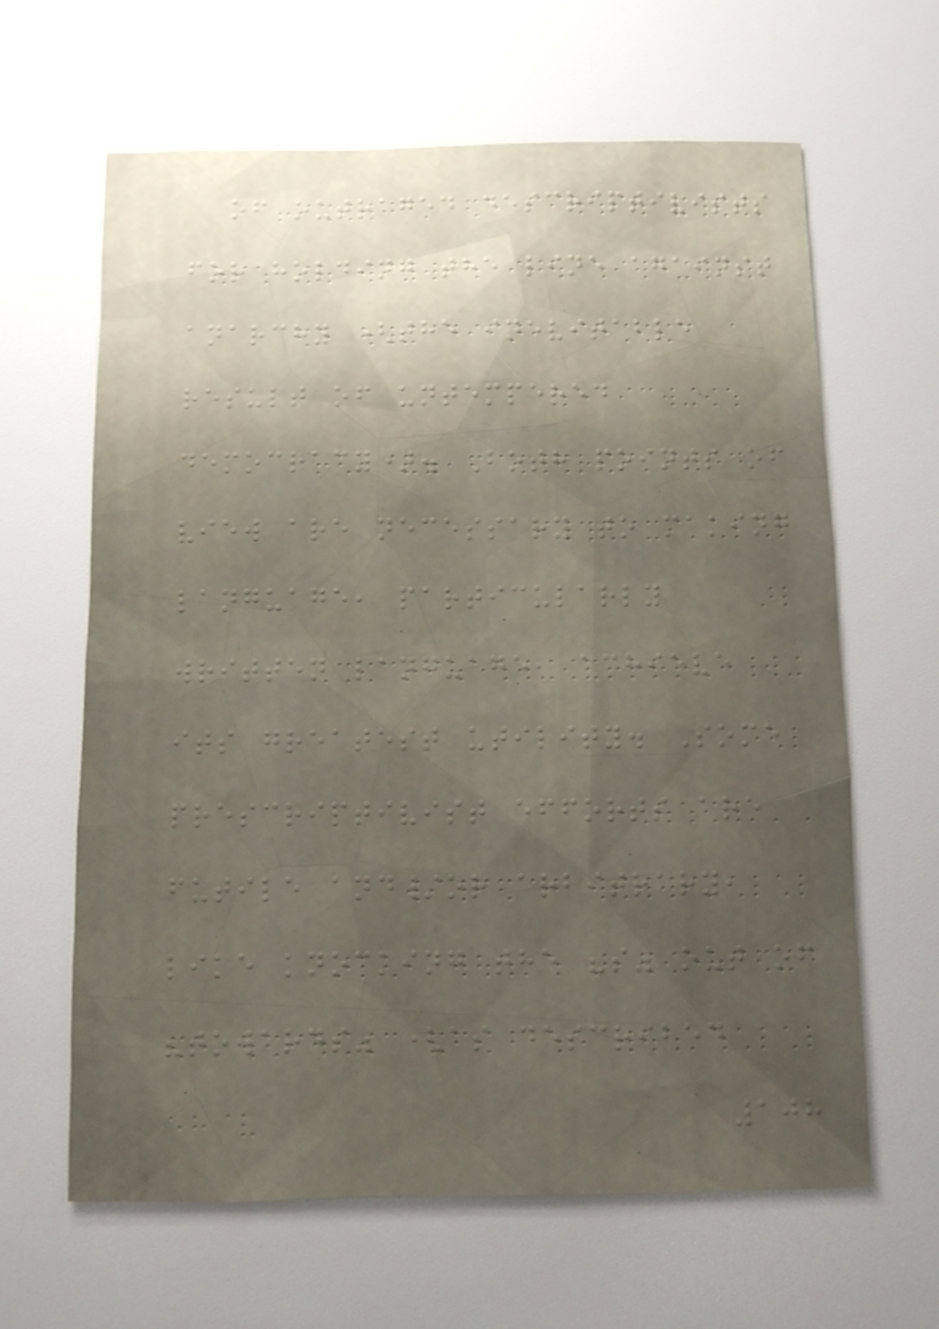of outraged descriptivists
for holding the line against
anarchy (the inevitable
result of untempered
democracy). Both points of
view are necessary to making
language, particularly
written language, achieve
its greatest utility. Some
prescriptivist efforts are
futile and/or arbitrary,
like knocking the "s" out of
"towards" (as described
108
